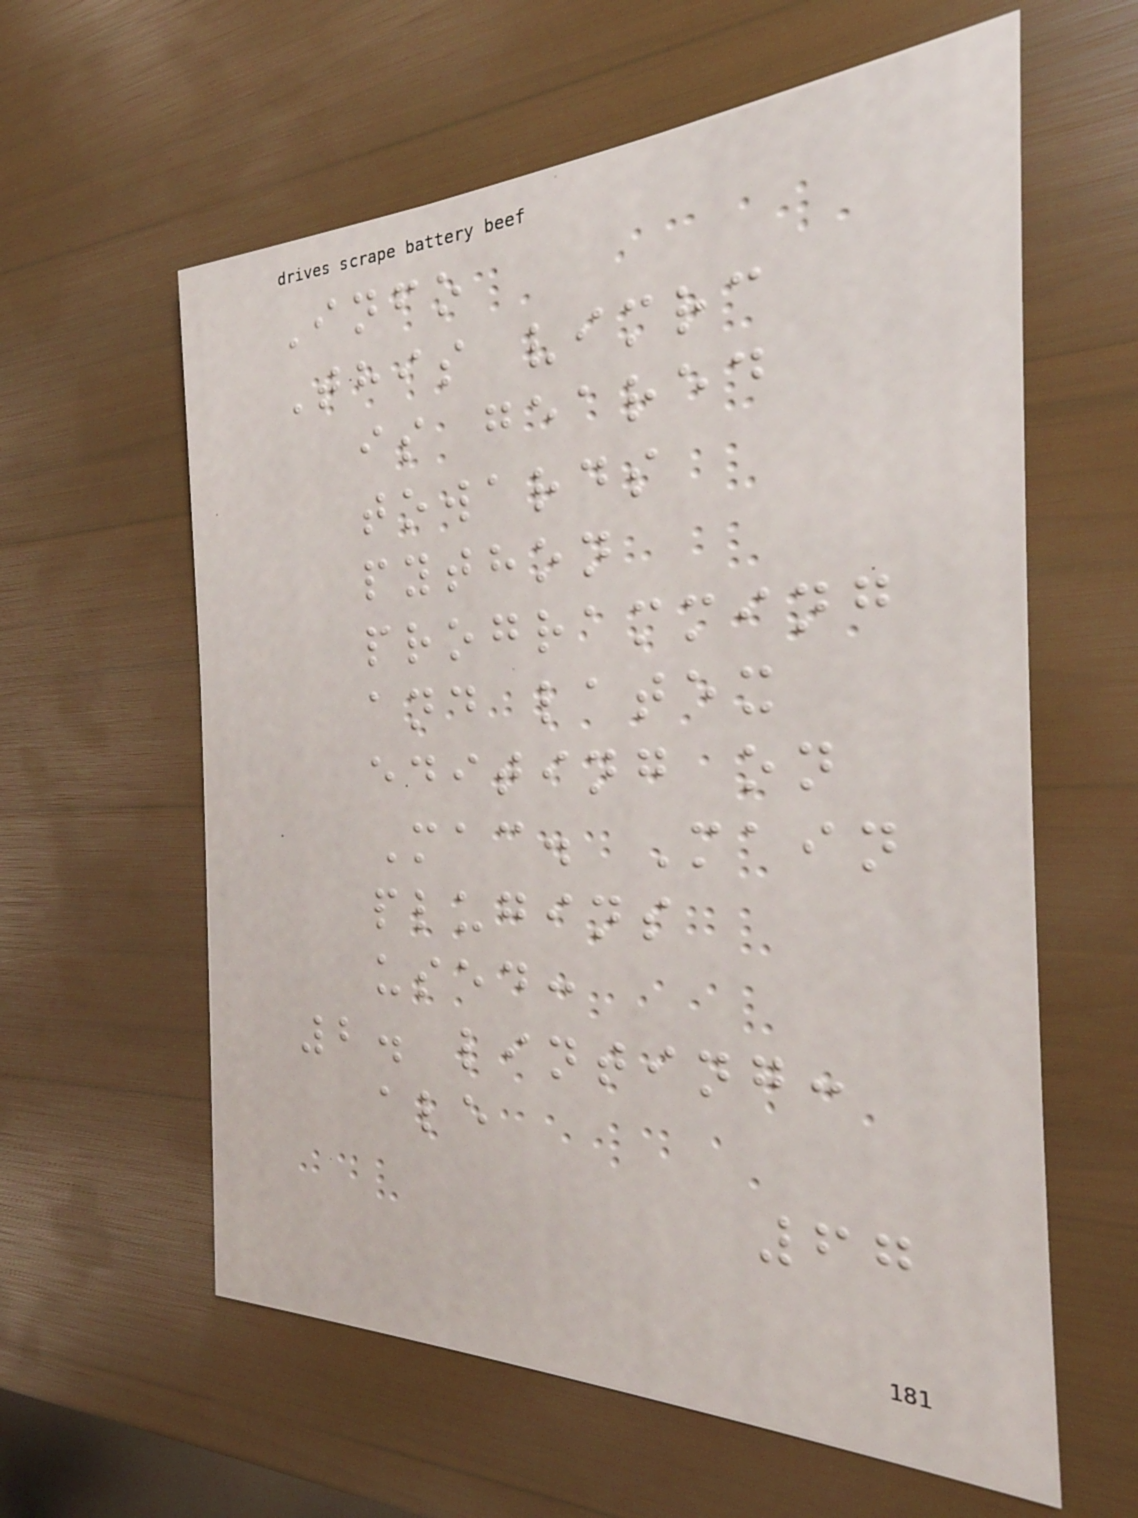Info
This vimrc
is geared
towards
python
programming
and latex
editing on
Mac. Main
plugins
used:
2. linting:
ale
67
